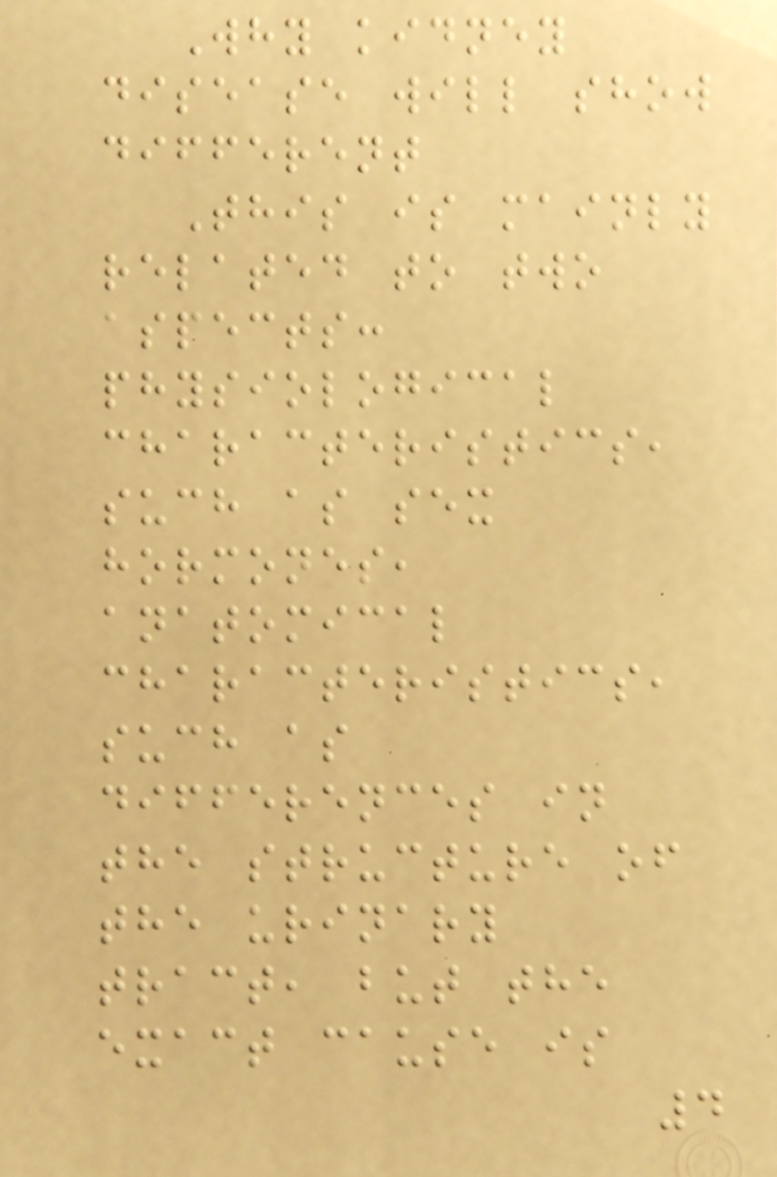Why kidney
disease will show
different
This is mainly
related to two
aspects:
physiological
characteristics,
such as sex
hormones,
anatomical
characteristics,
such as
differences in
the structure of
the urinary
tract, but the
exact cause is
4
